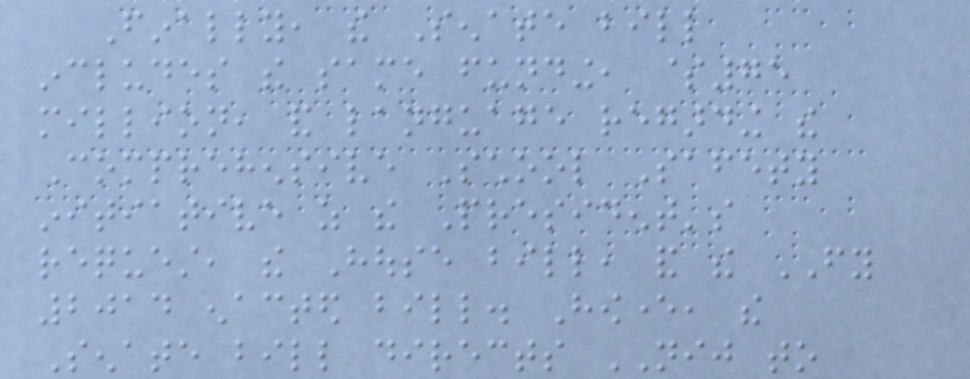Finally, the Senate bill
includes the same funding, $75
million, and language regarding the
Comprehensive School Safety
initiative as the President's
request, the House bill, and the FY
2014 enacted bill. However, the
Senate bill directs NIJ to
